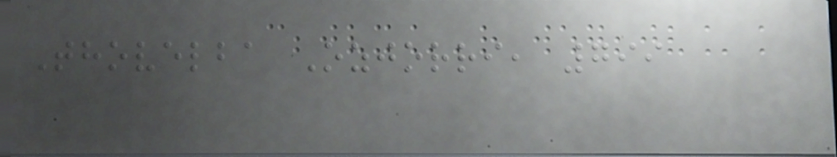Thovelba Ozjorri, 799
